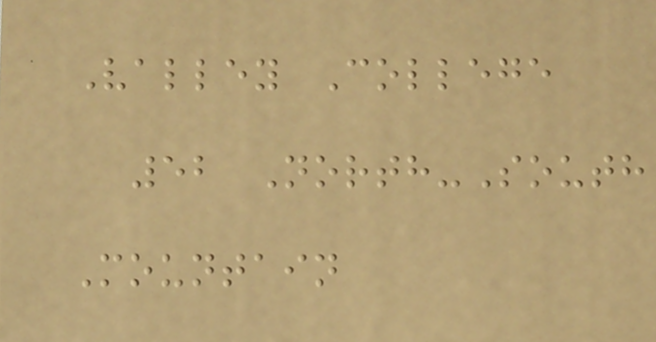Valley College
52 North-South
Mountain
